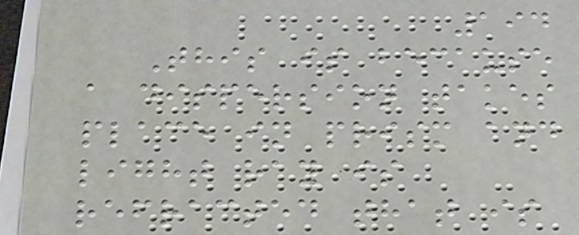194
This is because
a dispersion takes
place in prism and
light ray is
refracted that is
